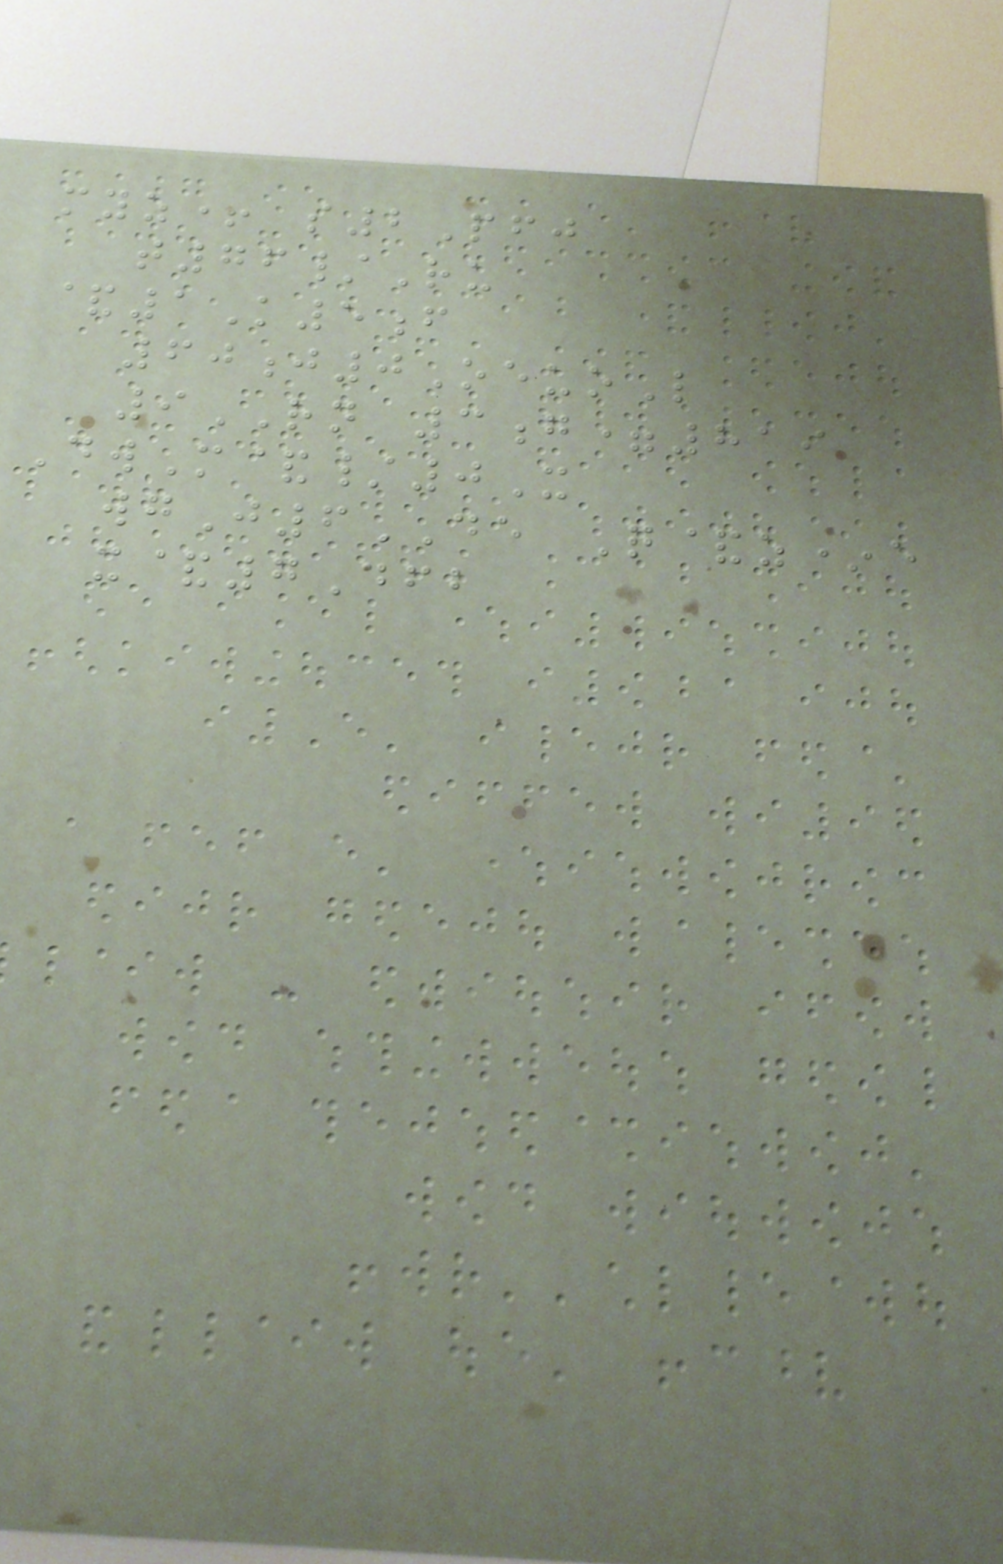myz+ s2Pfj
t76/Ru
&1K5f
60j0OeuoL
9RN 3g=819
DwM&/0X
wgJ6DE Q&z*e
x&7Dfb
